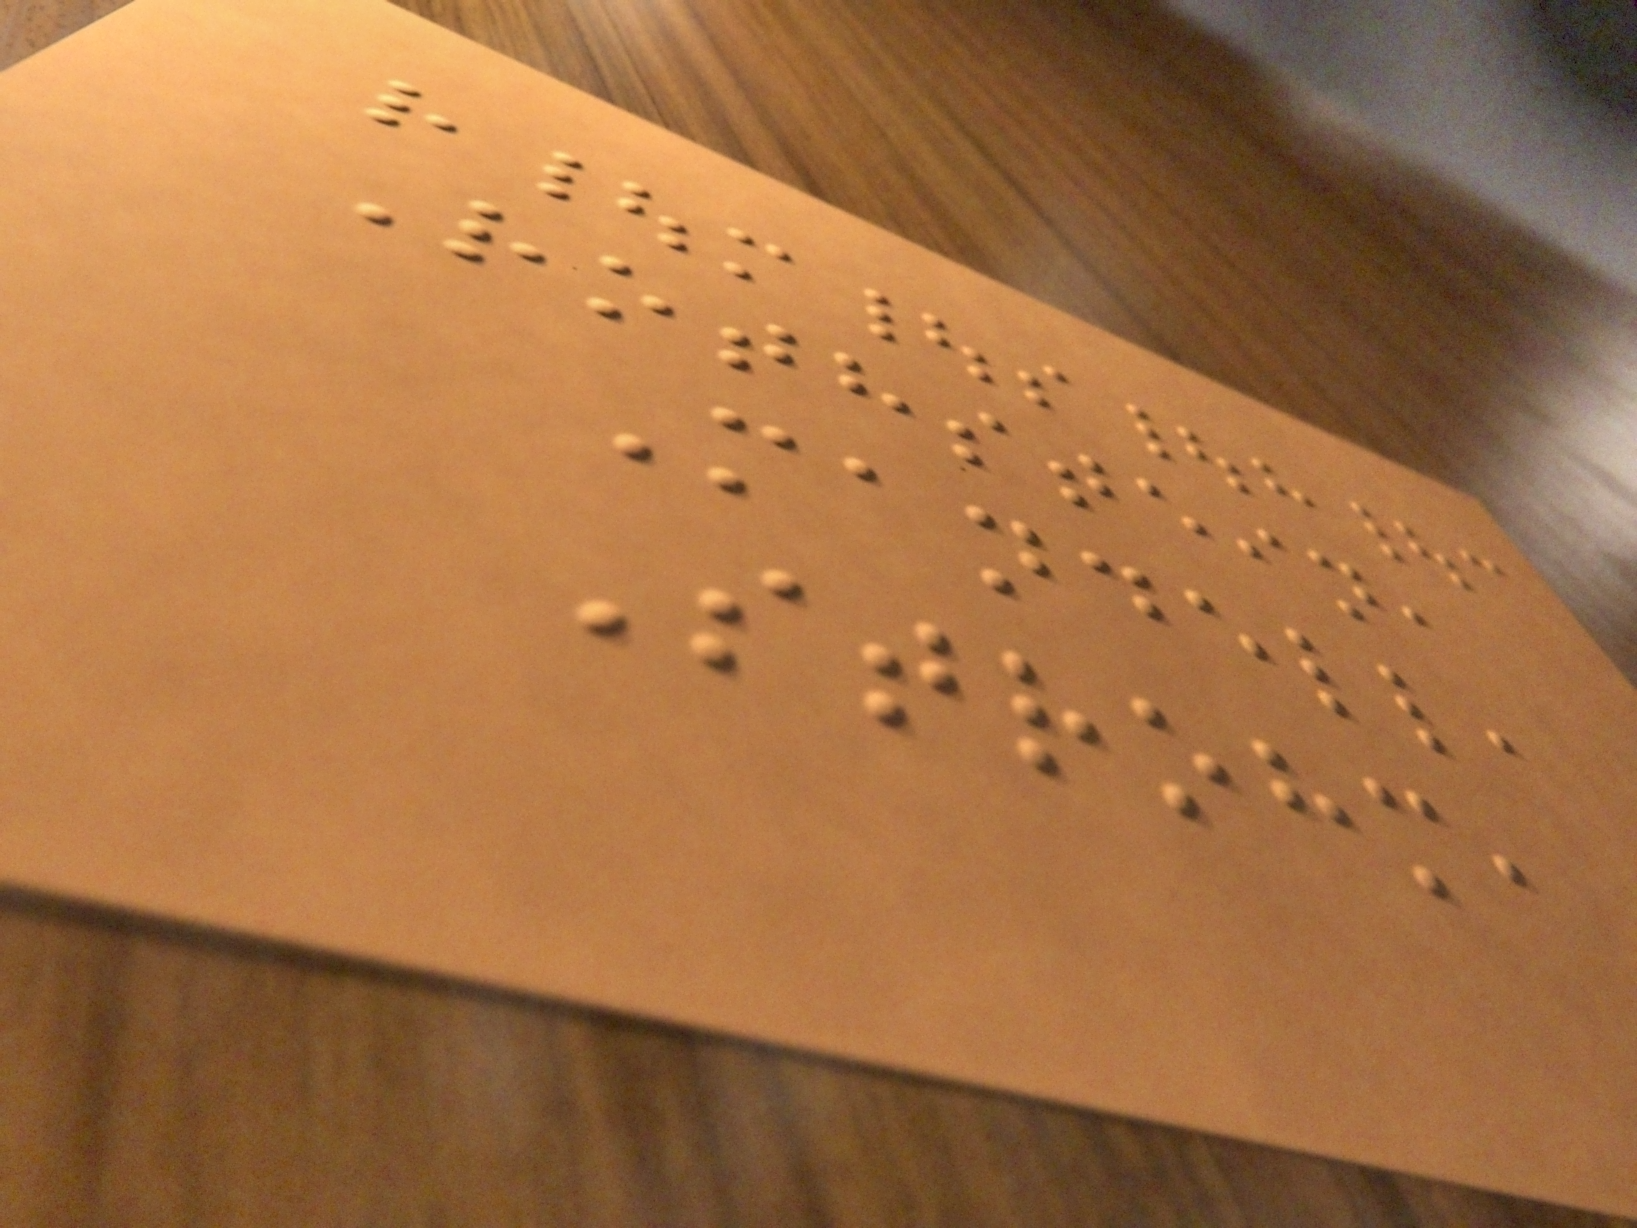r|m|s|h|c
Rothstein,
Mandell,
Strohm,
